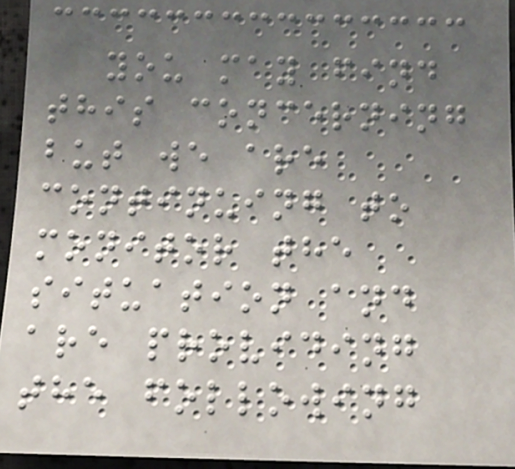you may find
this concerning
but we are
continuing to
monitor the
situation and
are providing
the following
